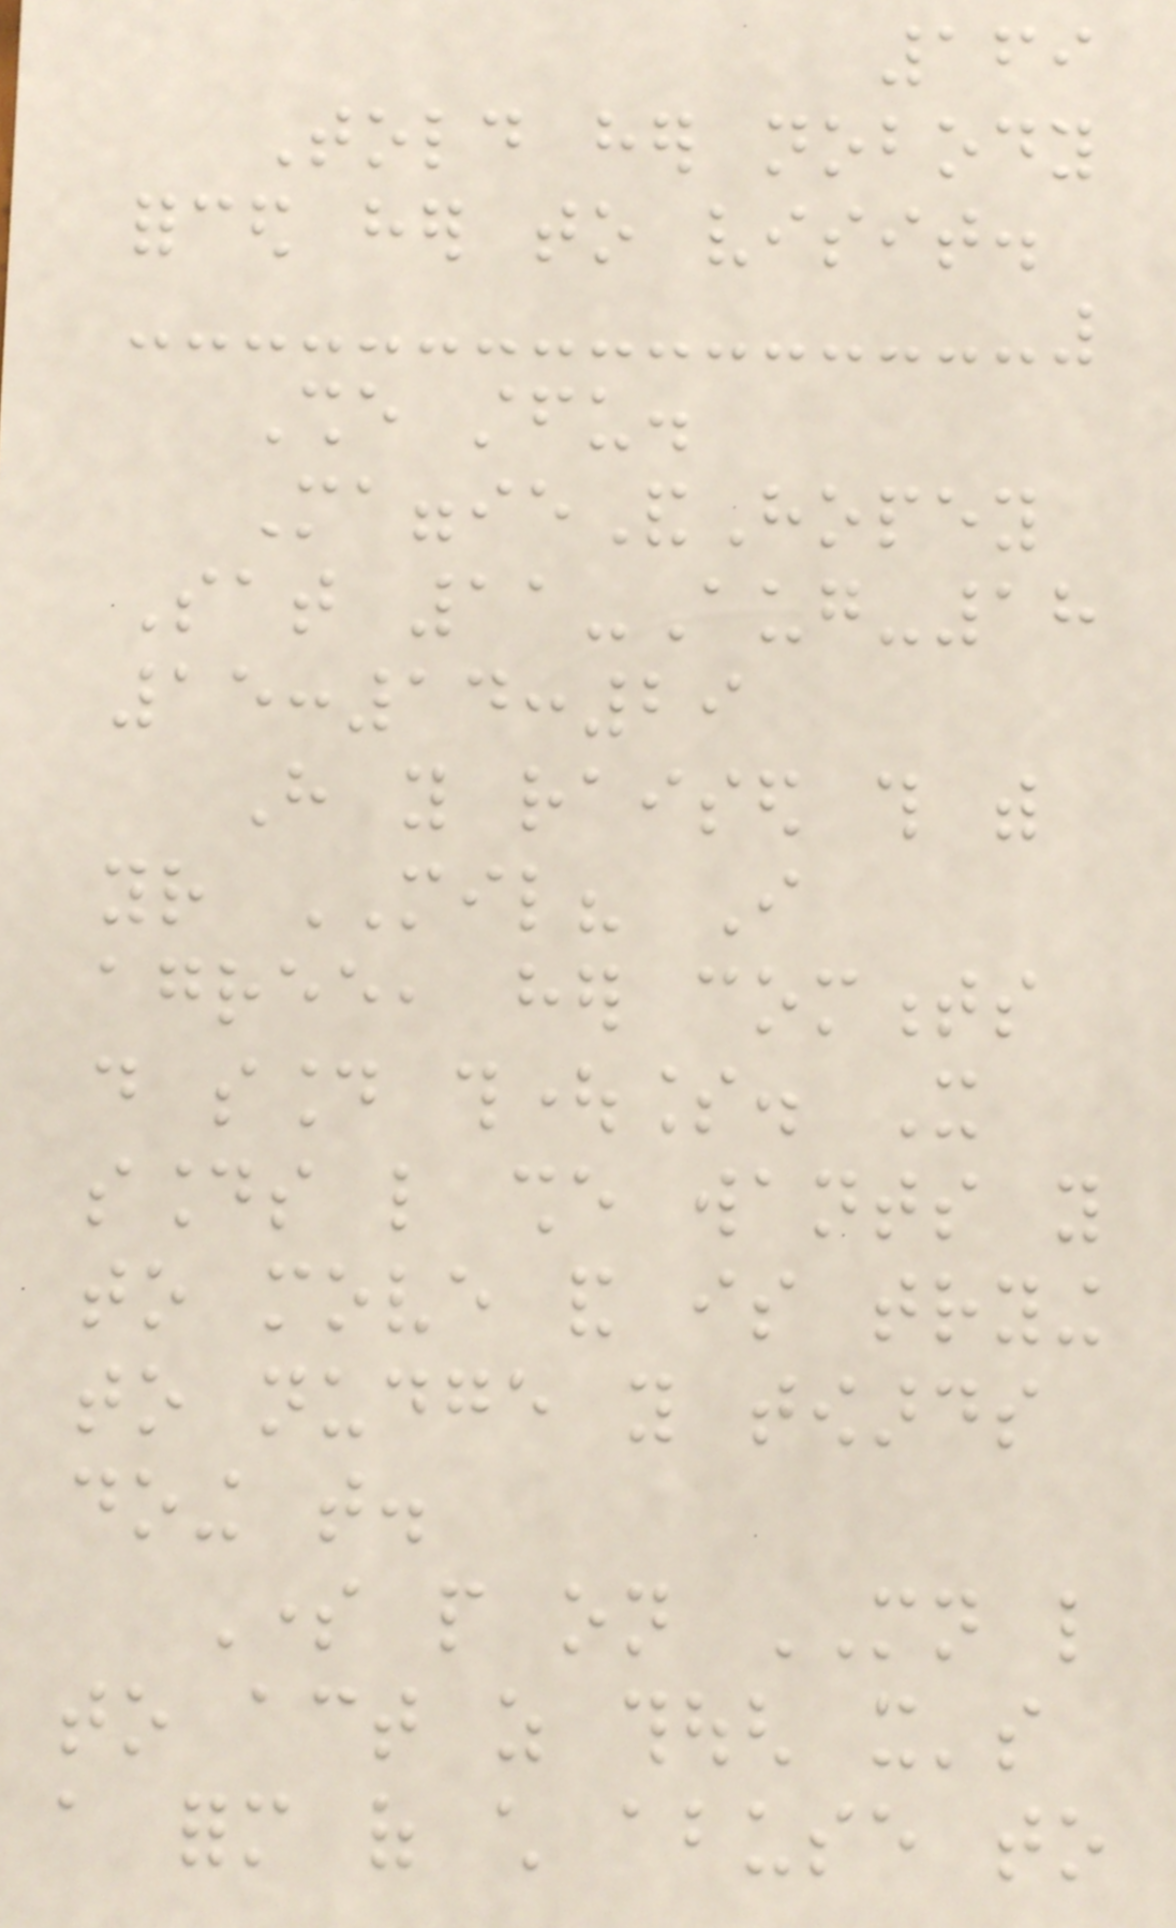169
Told her nobody
forced her to visit.
She stfu.
MaggieAndHopey
Sat 11-Aug-18
15:14:29
Have you raised this with
your MIL? I
agree, her comments
do sound thoughtless. It
sounds like she wants you
to move and is trying
to nudge you towards
doing that.
Some people on MN like
to act as though it's
a form of child abuse to
